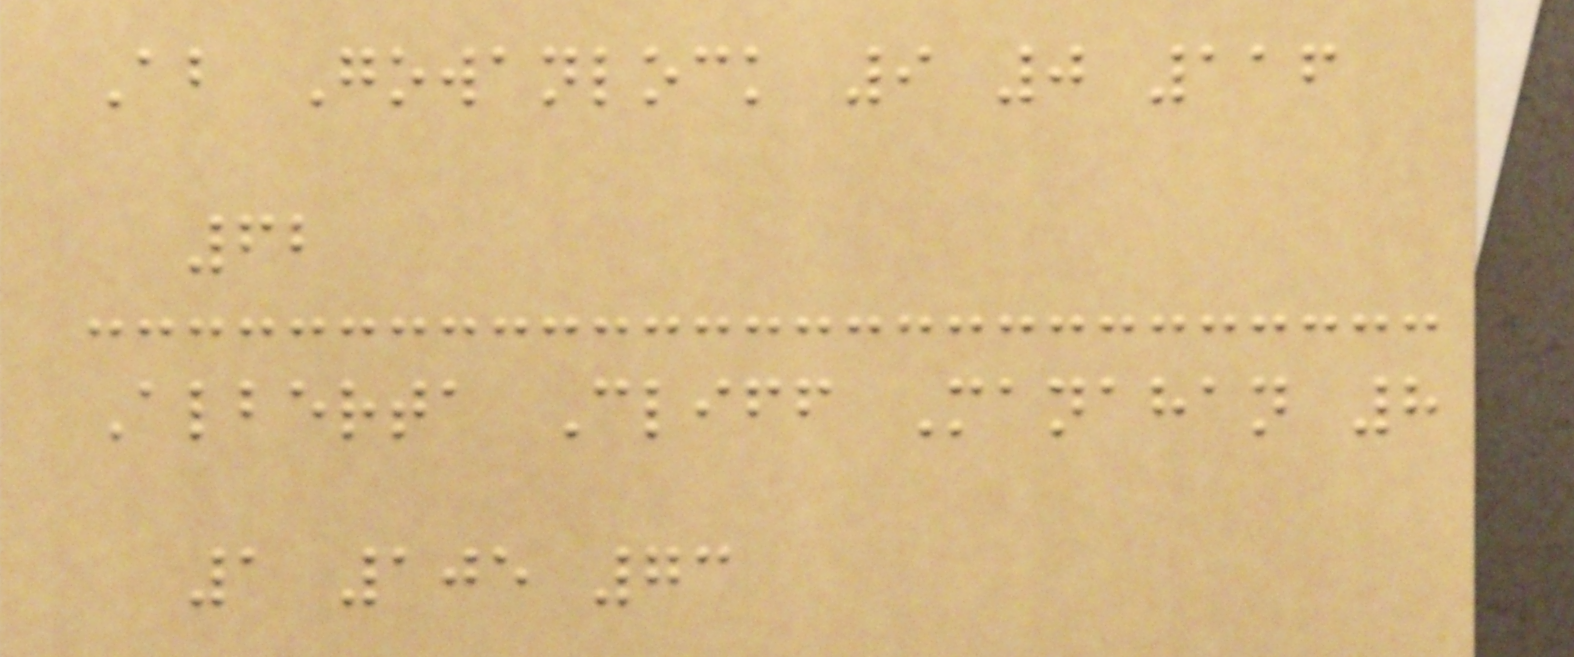Ab Gowanlock 9 0 116
62
Alberta Cliff Manahan 8
1 105 73
